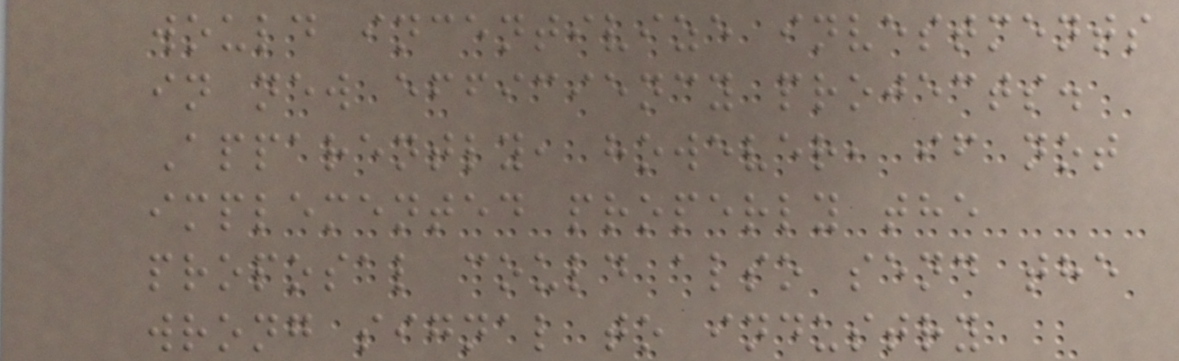would incentivize investments
in new efficiency projects.
Apparently, however, if not
implemented properly the
proposal could also send the
wrong signal to industry
